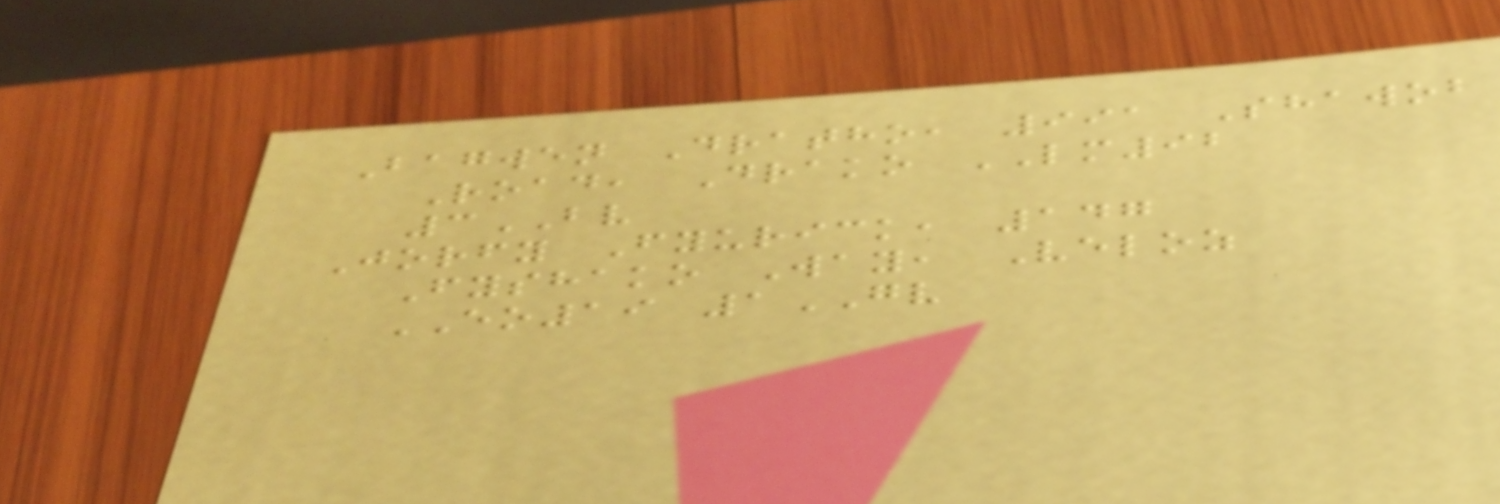Bagwen Dratho, 991 Shawob
Road, Drako LM92
3BV
Jorfy Fyurick, 147
Fyshako Way, Veloz
EO19 1GV
